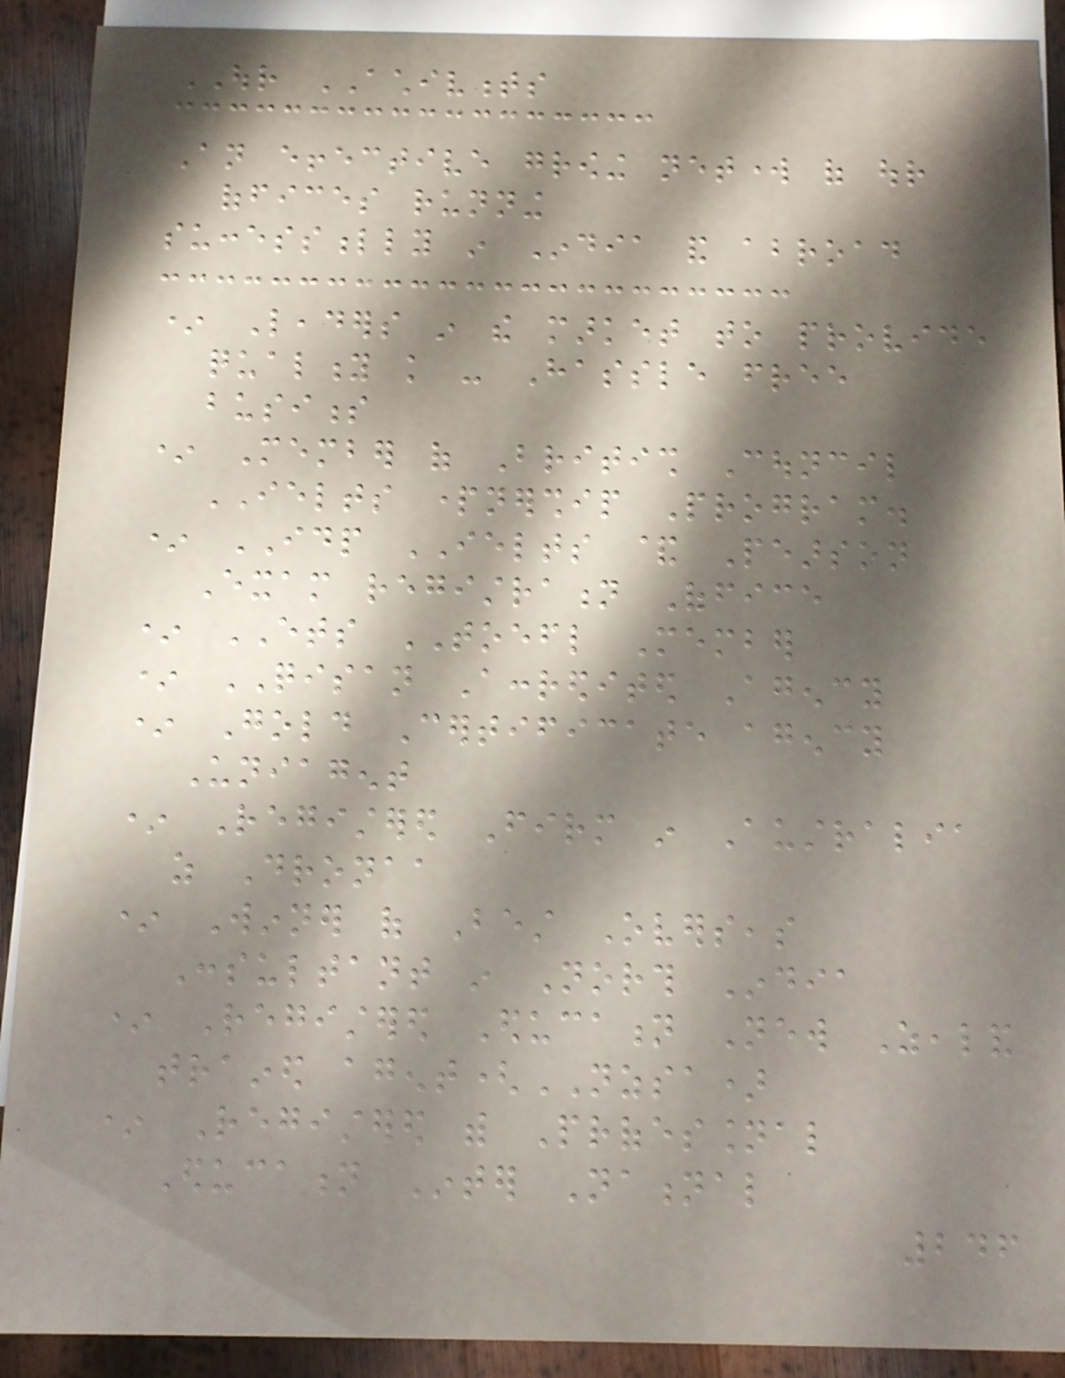OUR ACHIVMENTS
An effective growing network of our
offices running
successfully in India and abroad
* Leaders in the market to provide
quality knowledge - Hassle free
business
* Member of British Council
IELTS partnership Program.
* IDP IELTS & Pearson
Exam registration Office
* ETS TOEFL Member
* QISAN Accredited Agency
* Gold Certificate agency
Uniagent
* Registered Firm in Australia
as Dronaa
* Winner of Best Overseas
Consultant in North India
* Registered Education New Zealand
trained agent(NZSA)
* Registered with Professional
Education Inter National
246
